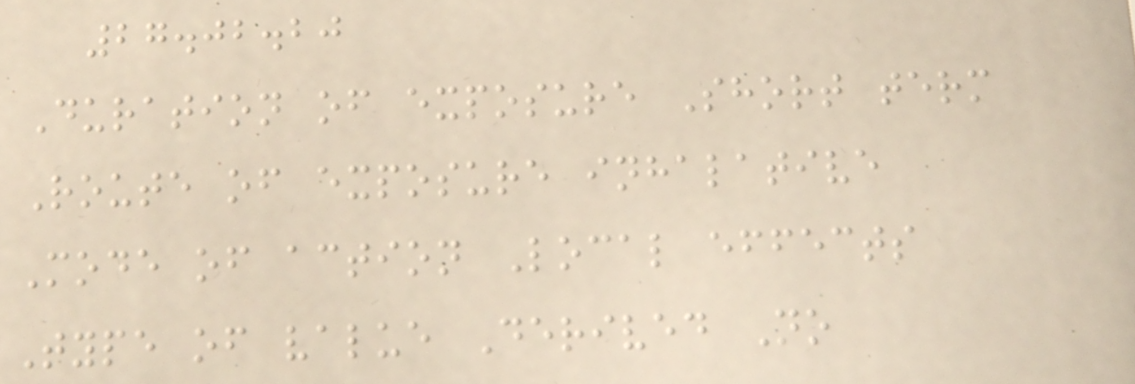27.02.20
Duration of exposure Short term
Route of exposure inhalative
Mode of action Local effects
Type of value Derived No
